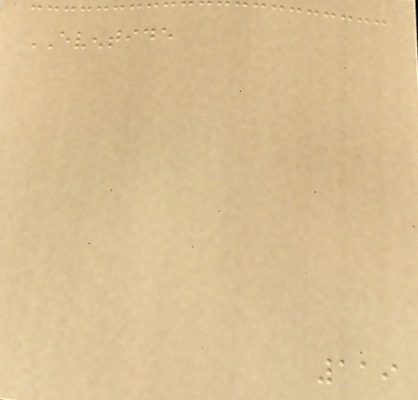EVENTIDE
119
